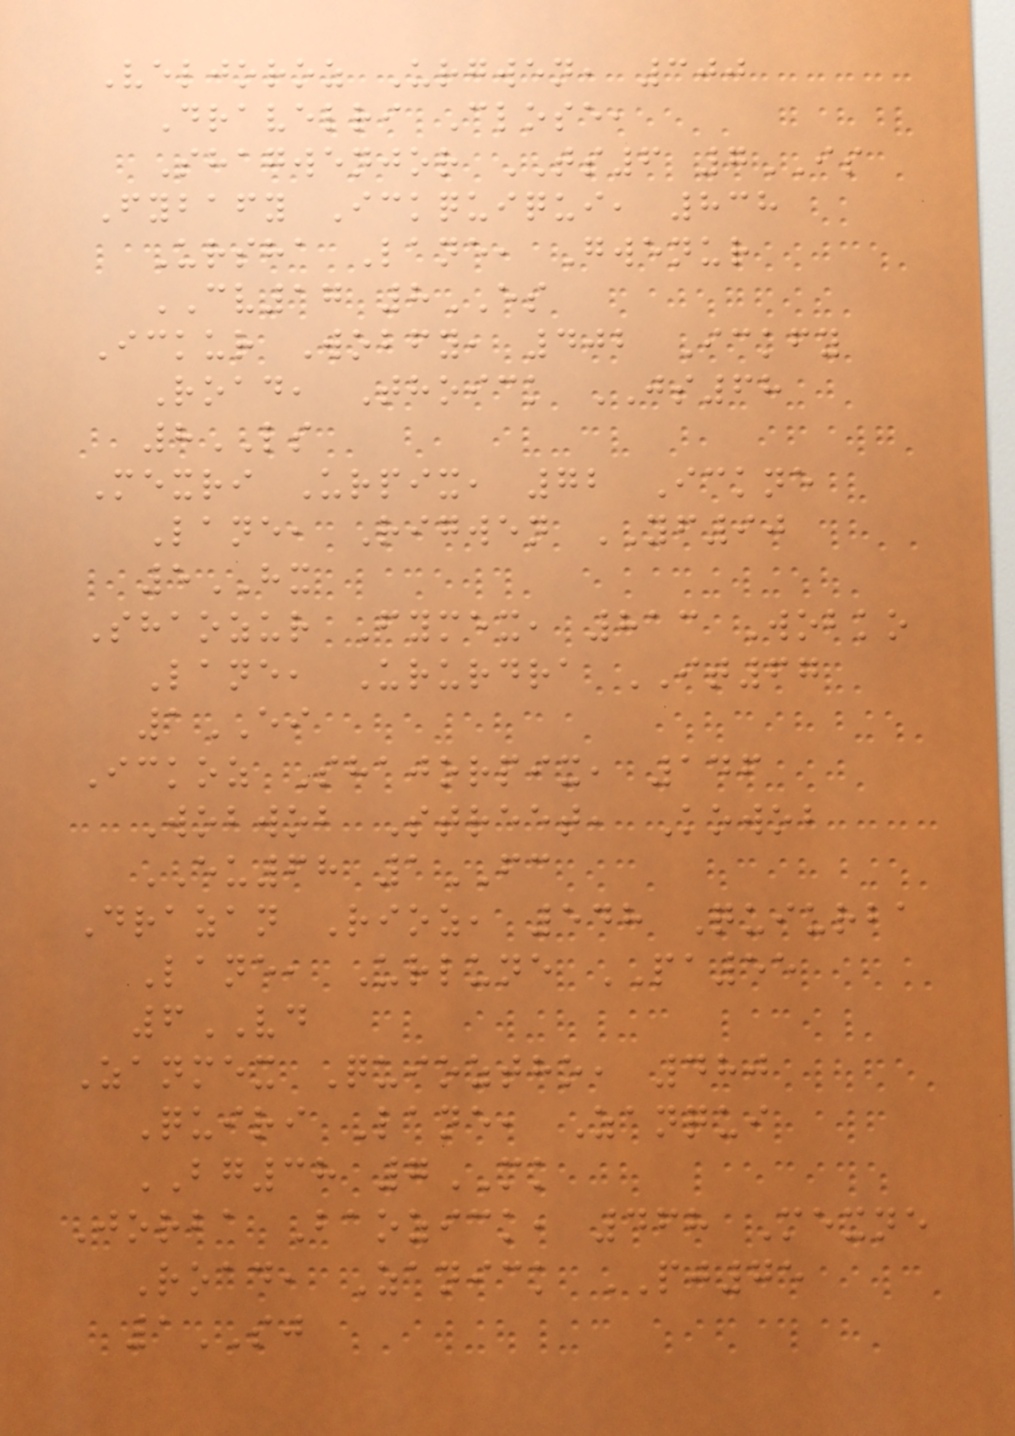Veljoroz Urgwen, 300
Dravelri Close,
Shagwenjor TS6 7IS
Fybafy Ickquiqui, 838
Ursha Lane, Gwenur
CV17 8ES
Ickur Wobfy, 402 Ickfy
Road, Thoick JS68
8LS
Mexri Urpix, 72 Ickne
Lane, Rigwen YF90
5HX
Shaozur Fymex, 813 Wobko
Lane, Ururdra IT67
1EI
Ickoz Shajorpix, 146
Wobwob Street, Kowob
EU68 1FC
Drazan Rioz, 548 Quiurba
Lane, Urlune PA55
6VD
Zanmex Quioztho, 480
Quiri Lane, Zanqui
BG38 7MK
Jorba Baozick, 468 Mexne
Road, Zanick PJ75
1SJ
